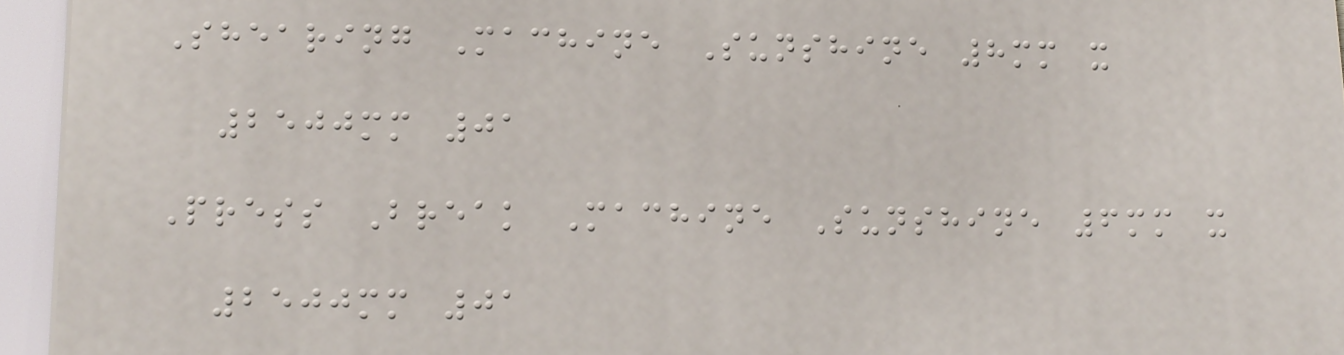Shearing Machine Sunshine 8mm x
2500mm 01
Press Break Machine Sunshine 6mm x
2500mm 01
